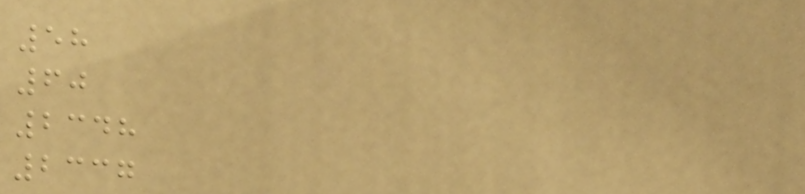58
60
2348
2337
